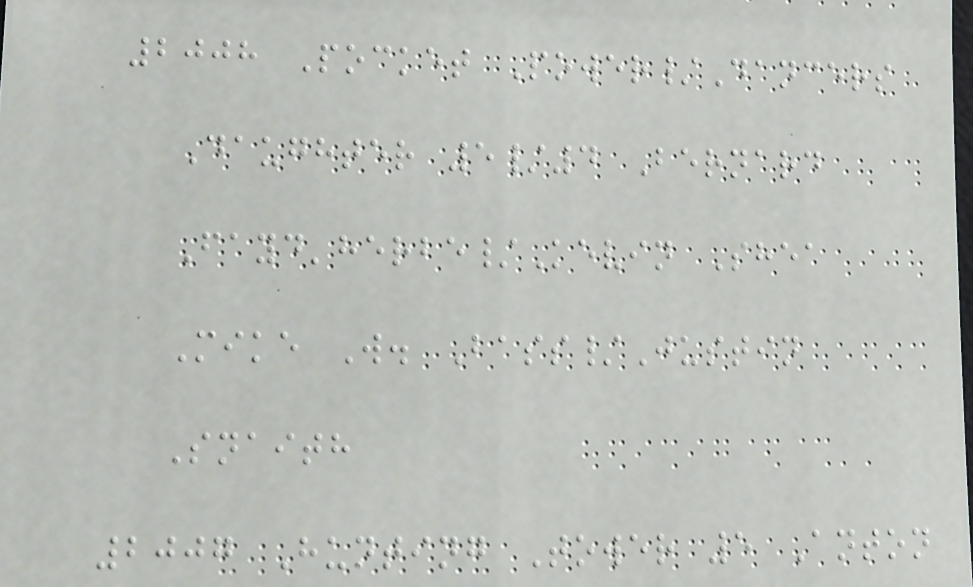2008 Pocket Power/Dancers
Daughter 5/4 Bernard
Fayd'herbe/Kevin Shea
Mike W. Bass/Justin
Snaith
2007 Hunting Tower 5 Anton
